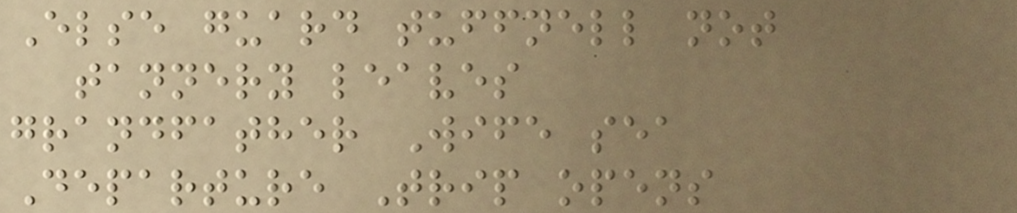Else guard tuffnell not
tannery leaves
grandfather Wife sea
Departure Trip opens
